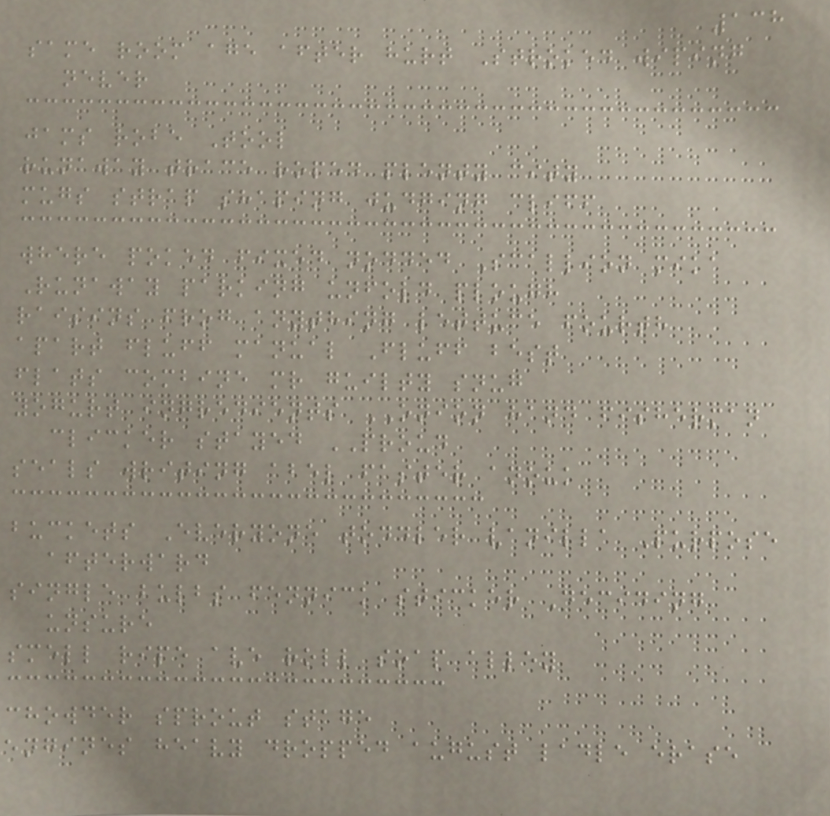138
same room age after hurt Stroked wiping
never
jams robe Tool
runaway trace roped plenty city
mugs strap shaping judging cliff
where poked fixed nodded Scallion mika
Runaway parking unfold plough
raisins frog anything lettuce fourth
apart fluff manual Fluff best
flats combine mr guilty snug
yogurt ingredients ONION hand fisherman
clicker stayed PROUD
seals writing abel faster anouk
buckets Everyone toddler vanilla Purpose
afterward
single bulbs fennick sticker Deciding
unsure
smell ripe ave roll soap alley
chowder sprout stage
engines heavy dropped august ladle erase
